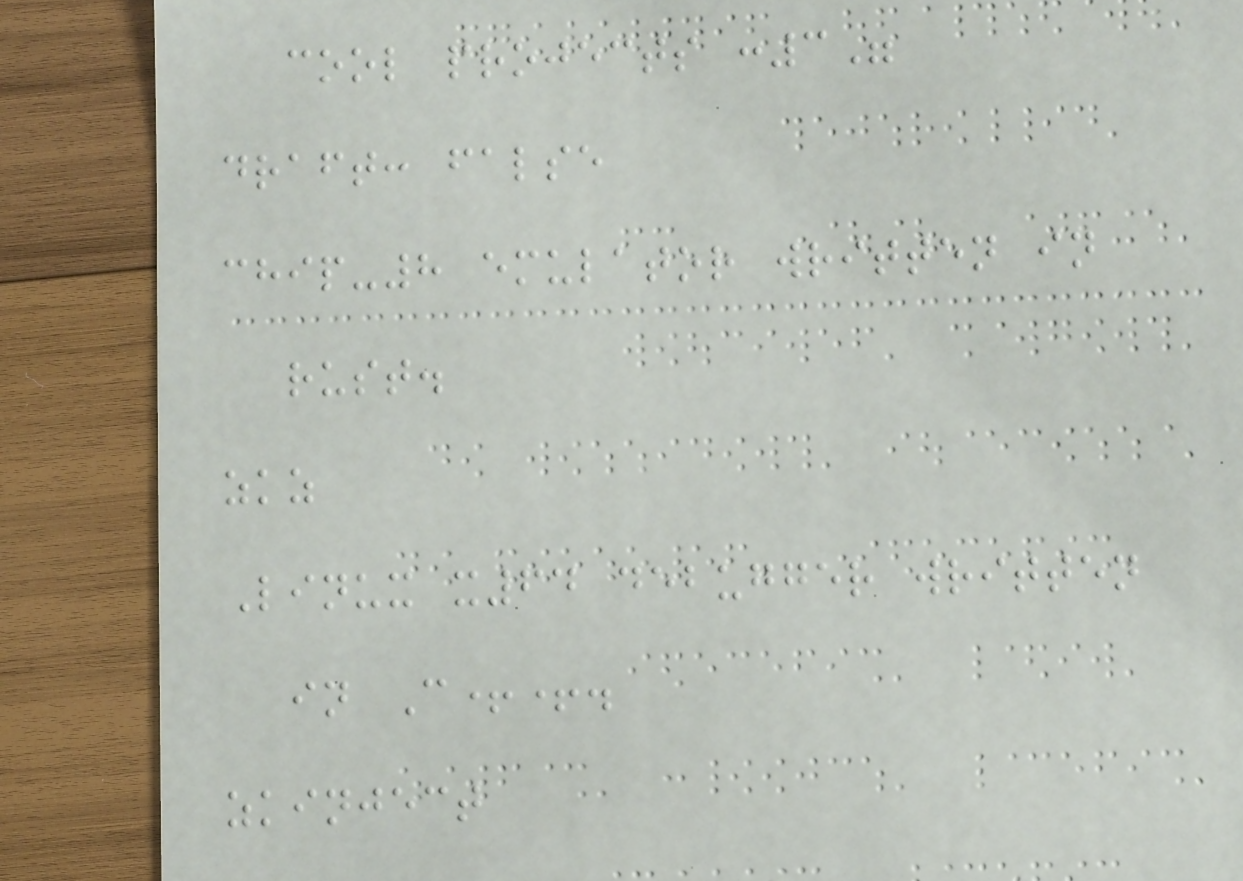cool projects :3"
draft: false
chip-8 emulator written in
rust.
zkz
Linux x64 debugger written
in C++.
zkinject
